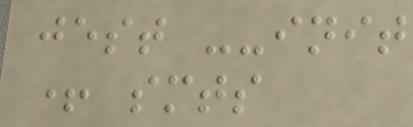jest --init
+ smts
